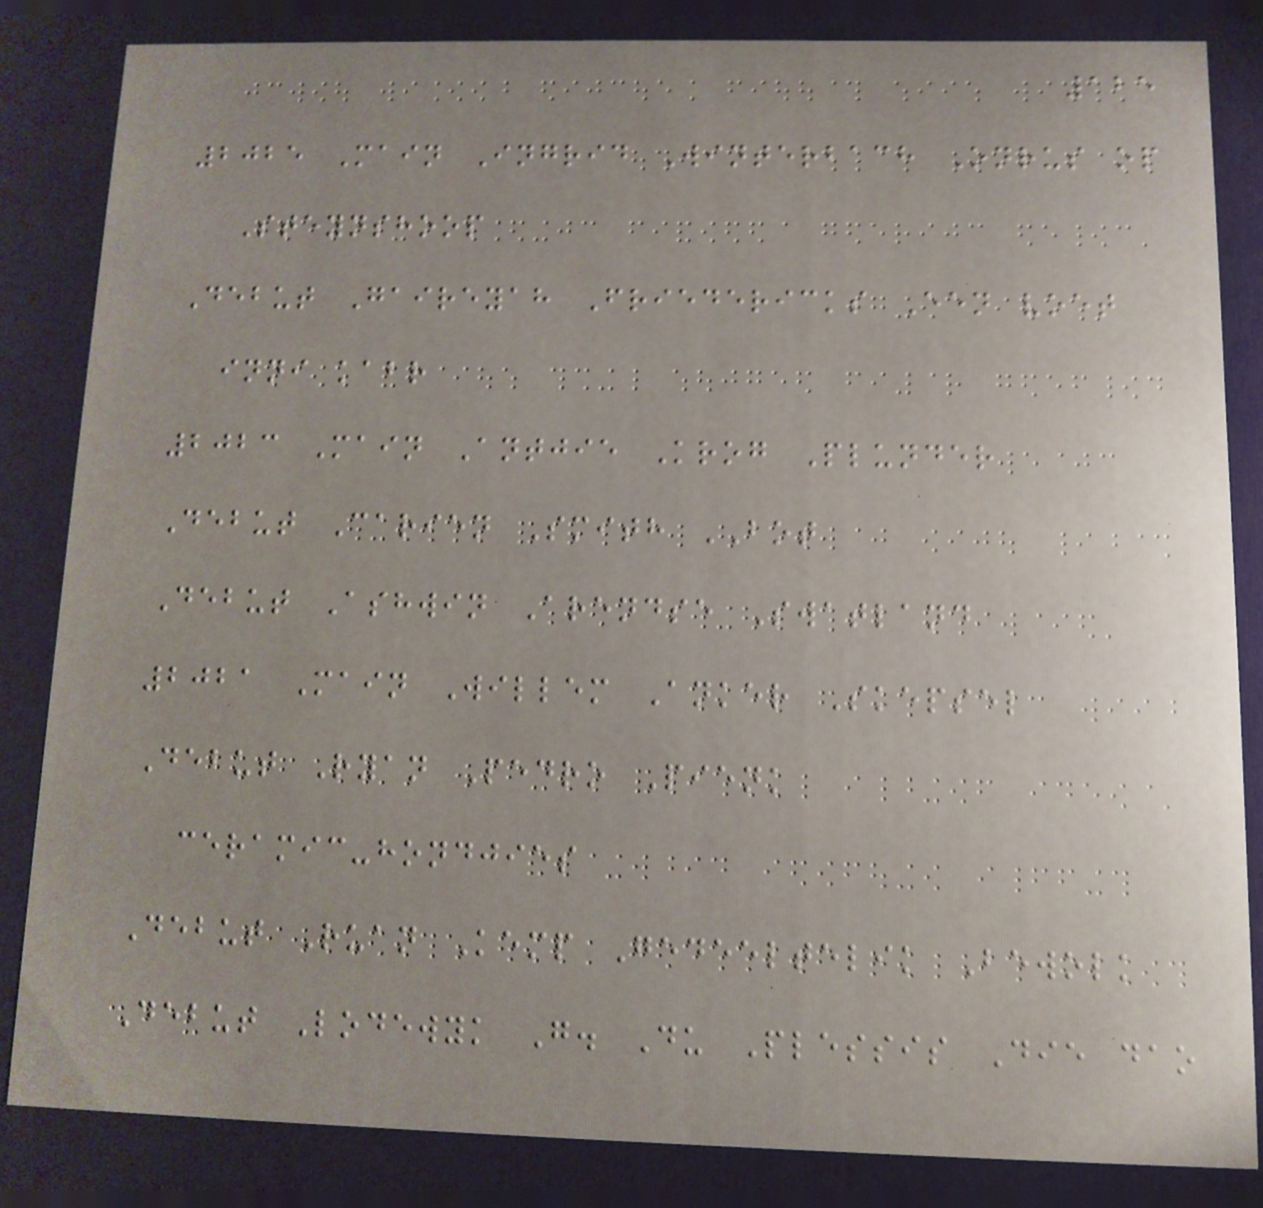125
2025 Main Ingrid Winterbach Onrus op
Steynshoop
Debut Gaireyah Friedericks Een voet
inni kabr
2023 Main Antjie Krog Plunder
Debut Carien Smith BOT
Debut Ashwin Arendse Swatland
2021 Main Willem Anker Skepsel
Debut Ryan Pedro Pienk
ceramic-hondjies
Debut Ruan Kemp Gedeeltelik Bewolk
Debut Lodewyk G. Du Plessis Die dao
